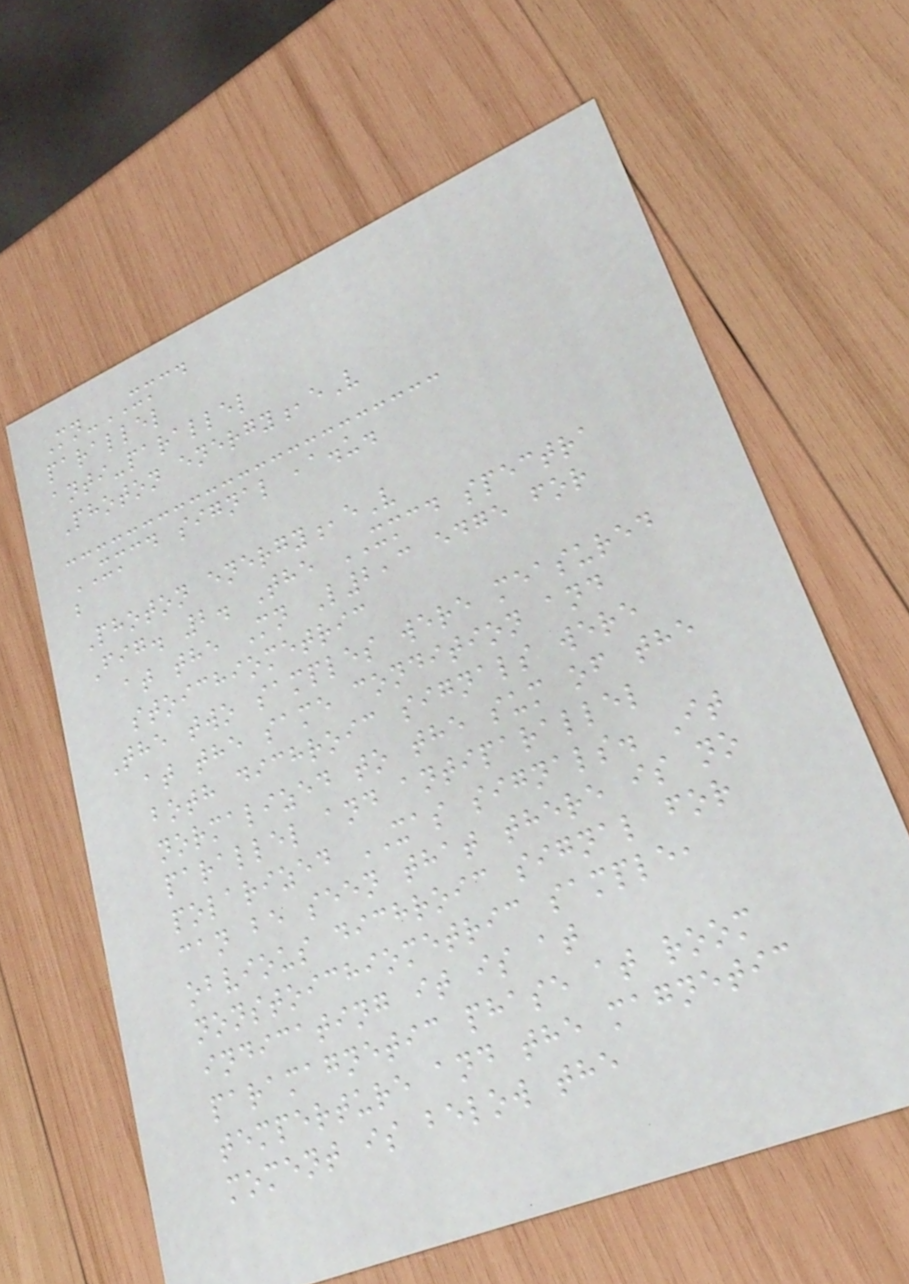Mn-XMCD
parallel
anti-parallel
Photon energy,eV
XMCD signal ,a.u.
b
Photon energy,eV
Fig. 2. The XMCD spectra
at the Mn L2,3 edge for
stoichiometric
The two samples were measured
at the same condition and
both dichroic signals were
normalized to the sum of the
parallel and antiparallel
polarized XAS signals. It
can be seen that there is no
obvious dichroic signal for
nonstoichiometric sample,
indicating it is at
paramagnetic phase at room
temperture and the magnetic
moment is below the
